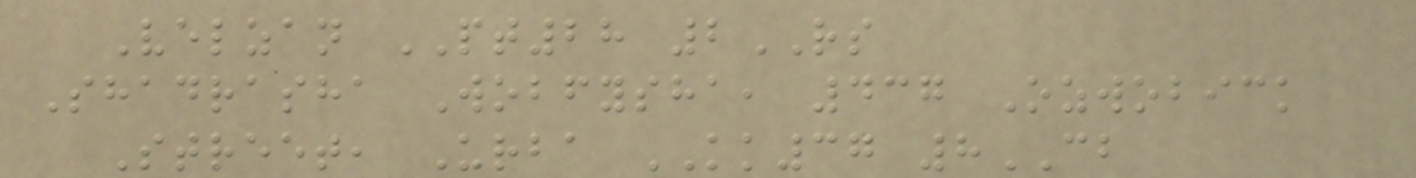Velzan PT28 2RS
Shadrasha Wobfysha, 437 Ozwobick
Street, Urba KK37 8CB
